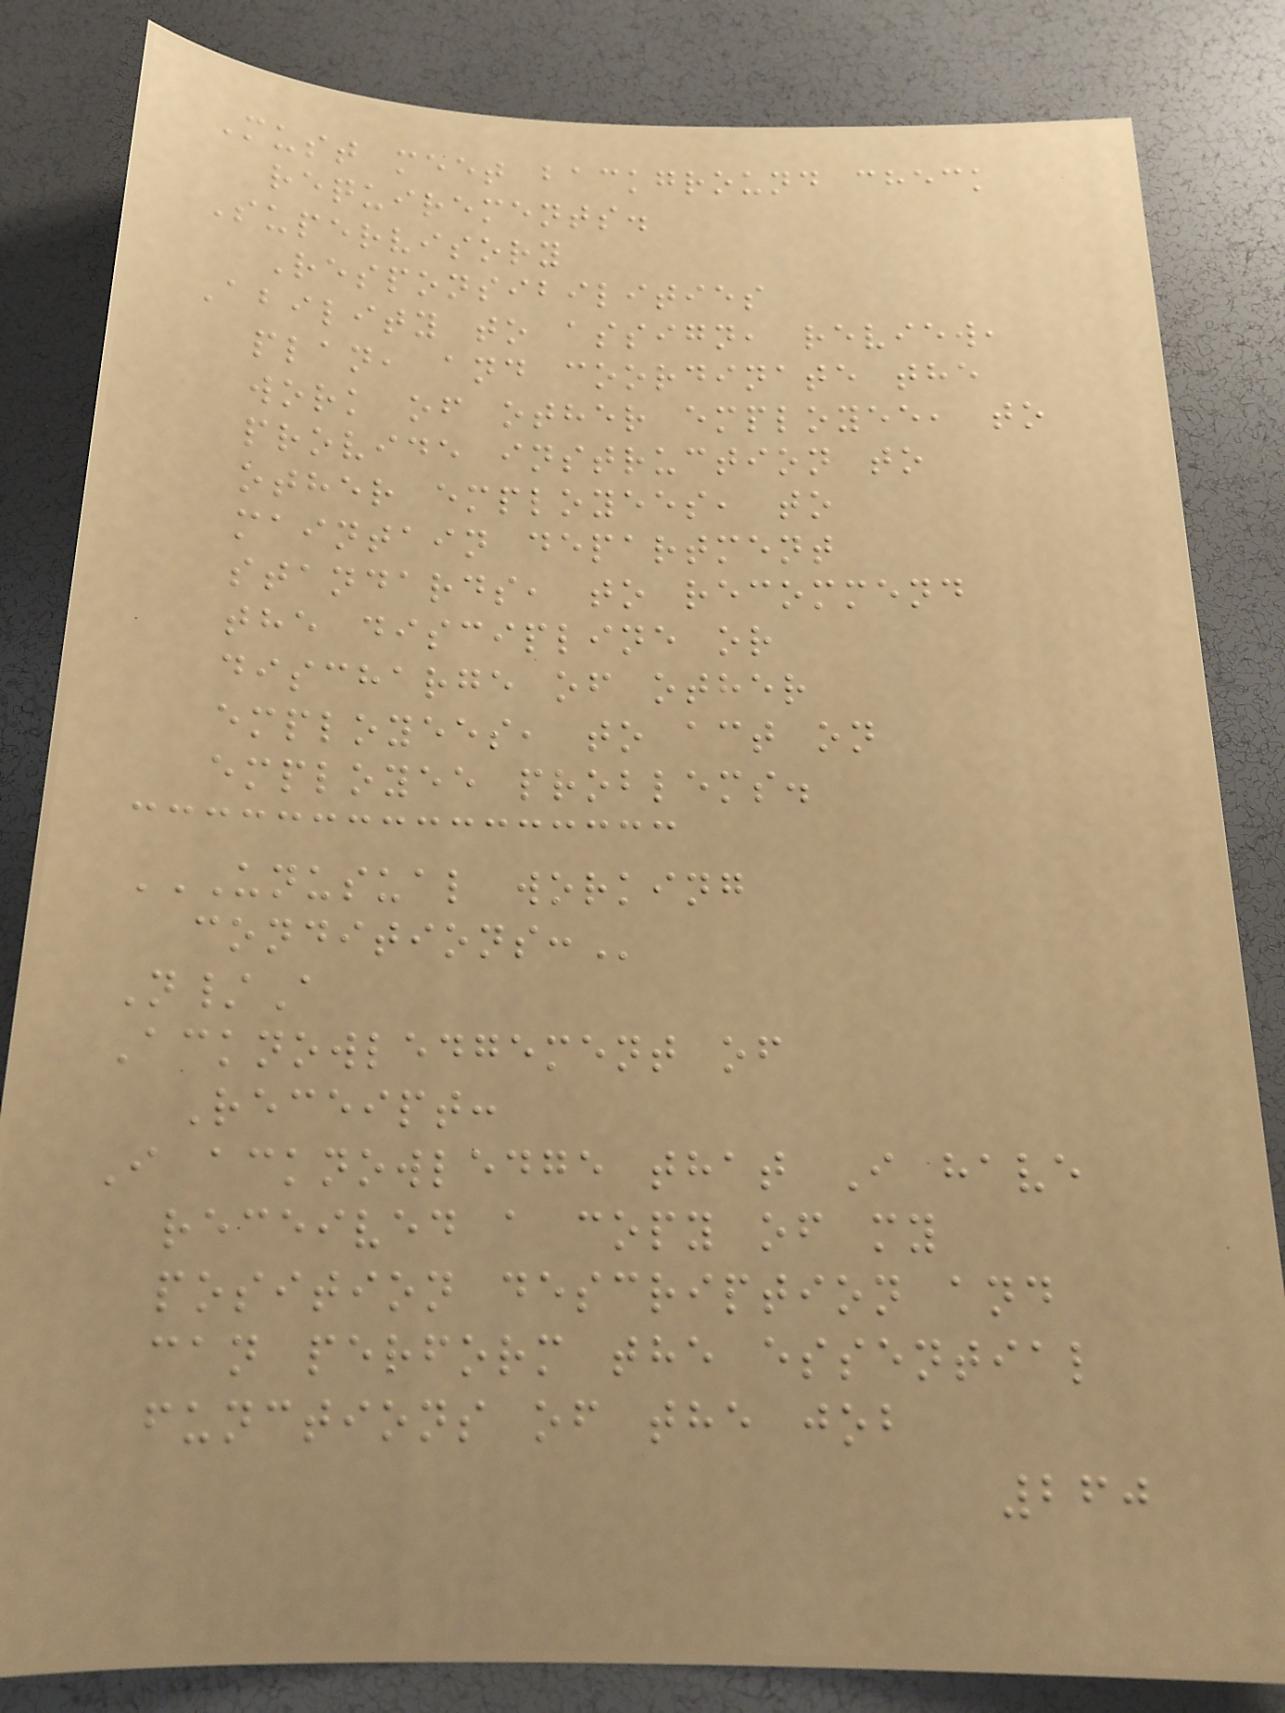Must meet background check
requirements.
Supervisory
Responsibilities
Ability to assign, review,
plan, and coordinate the
work of other employee, to
provide instruction to
other employees, to
maintain department
standards, to recommend
the discipline or
discharge of other
employees, to act on
employee problems.
UNUSUAL WORKING
CONDITIONS:
N/A
Acknowledgement of
Receipt:
I acknowledge that I have
received a copy of my
position description and
can perform the essential
functions of the job
260
